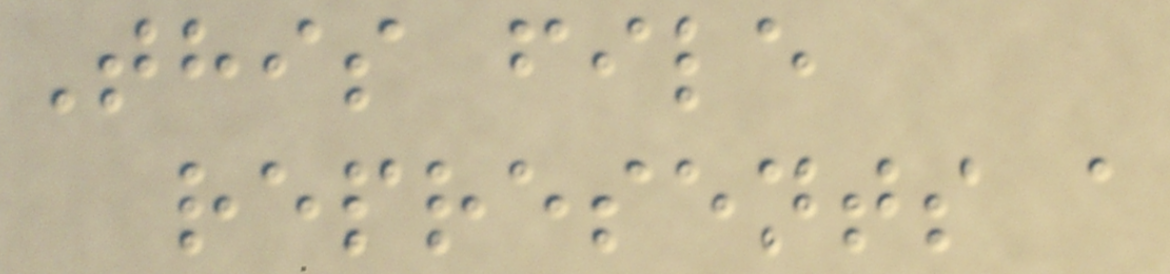This file
represents a
